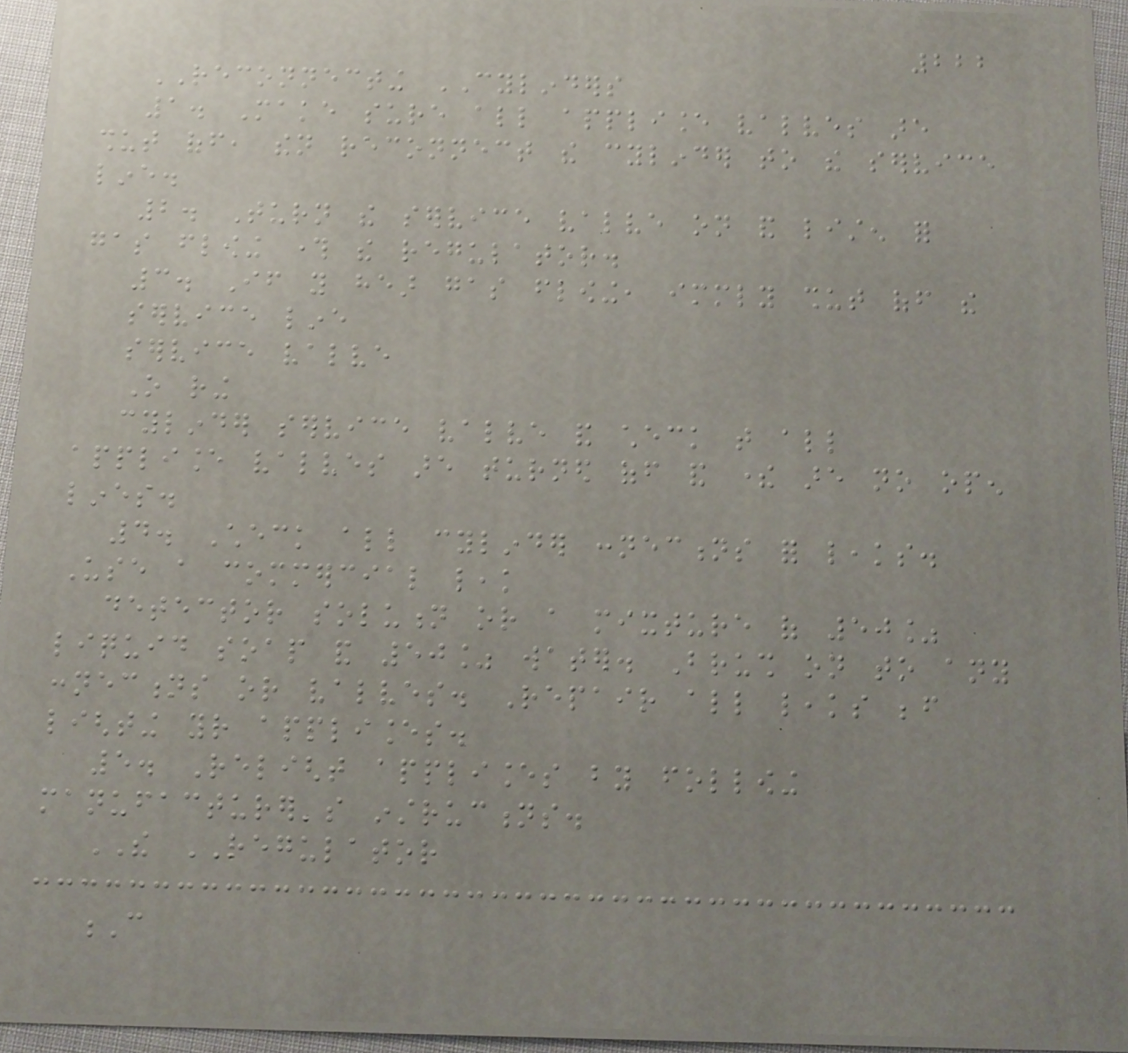222
RECONNECTING CYLINDERS
1. Make sure all appliance valves are
shut off, then reconnect the cylinder to the service
line.
2. Turn the service valve on and listen for
gas flowing through the regulator.
3. If you hear gas flowing, immediately shut off the
service line
service valve
O ring
cylinder service valve and check that all
appliance valves are turned off and there are no open
lines.
4. Check all cylinder connections for leaks.
Use a commercial leak
detector solution or a mixture of 50%
liquid soap and 50% water. Brush on to any
connections or valves. Repair all leaks before
lighting your appliances.
5. Relight appliances by following
manufacturer's instructions.
THE REGULATOR
C
